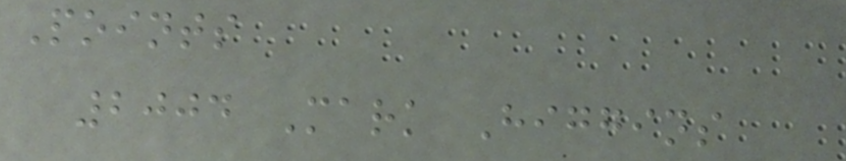Points
2004 Mark Higgins
